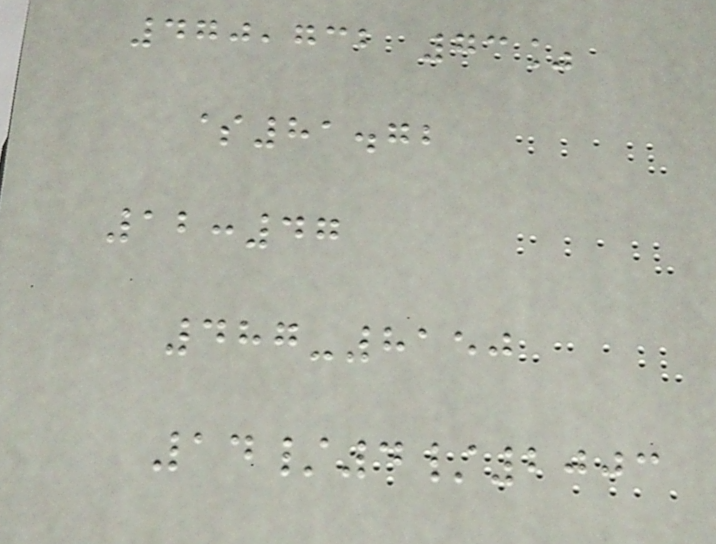470,732 73%
$81.72
12:47
487-8150
14/4/2003
